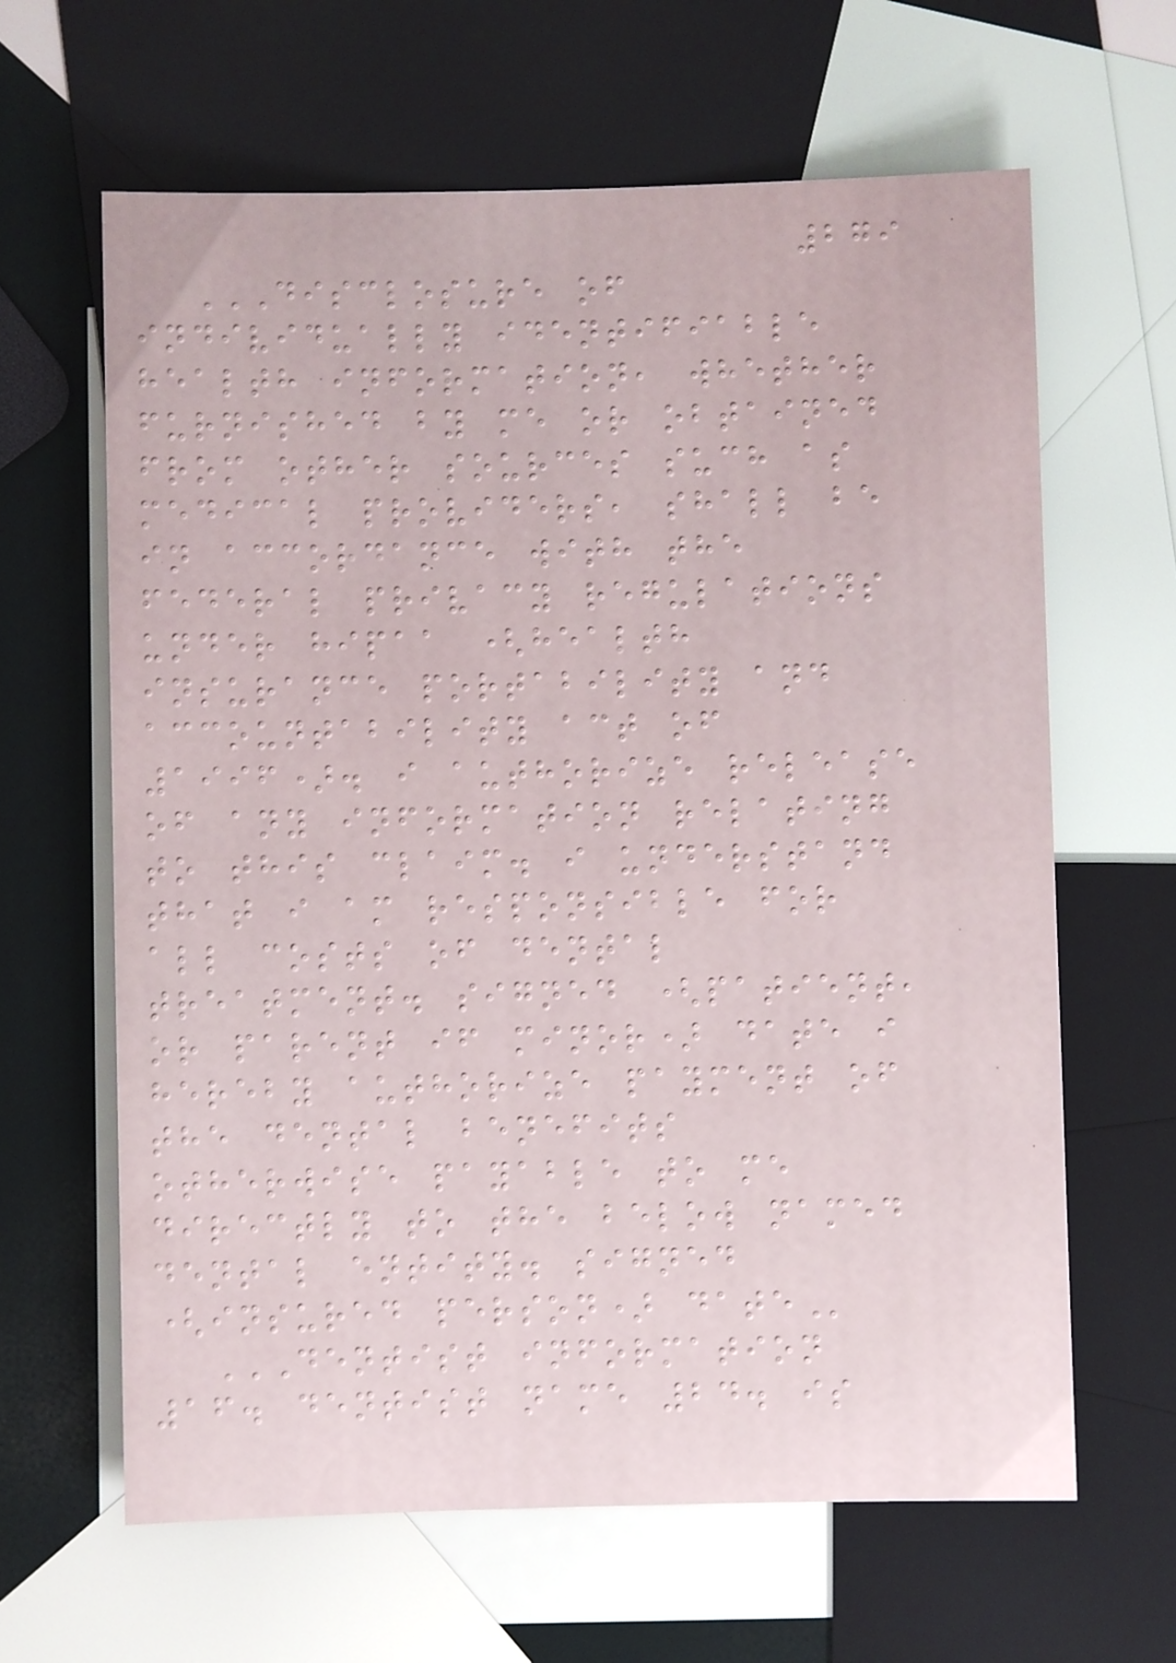279
DISCLOSURE OF
INDIVIDUALLY IDENTIFIABLE
HEALTH INFORMATION, WHETHER
FURNISHED BY ME OR OBTAINED
FROM OTHER SOURCES SUCH AS
MEDICAL PROVIDERS, SHALL BE
IN ACCORDANCE WITH THE
FEDERAL PRIVACY REGULATIONS
UNDER HIPAA (HEALTH
INSURANCE PORTABILITY AND
ACCOUNTABILITY ACT OF
1996). I AUTHORIZE RELEASE
OF ANY INFORMATION RELATING
TO THIS CLAIM. I UNDERSTAND
THAT I AM RESPONSIBLE FOR
ALL COSTS OF DENTAL
TREATMENT. SIGNED (PATIENT,
OR PARENT IF MINOR) DATE I
HEREBY AUTHORIZE PAYMENT OF
THE DENTAL BENEFITS
OTHERWISE PAYABLE TO ME
DIRECTLY TO THE BELOW NAMED
DENTAL ENTITY. SIGNED
(INSURED PERSON) DATE
DENTIST INFORMATION
16. DENTIST NAME 24. IS
